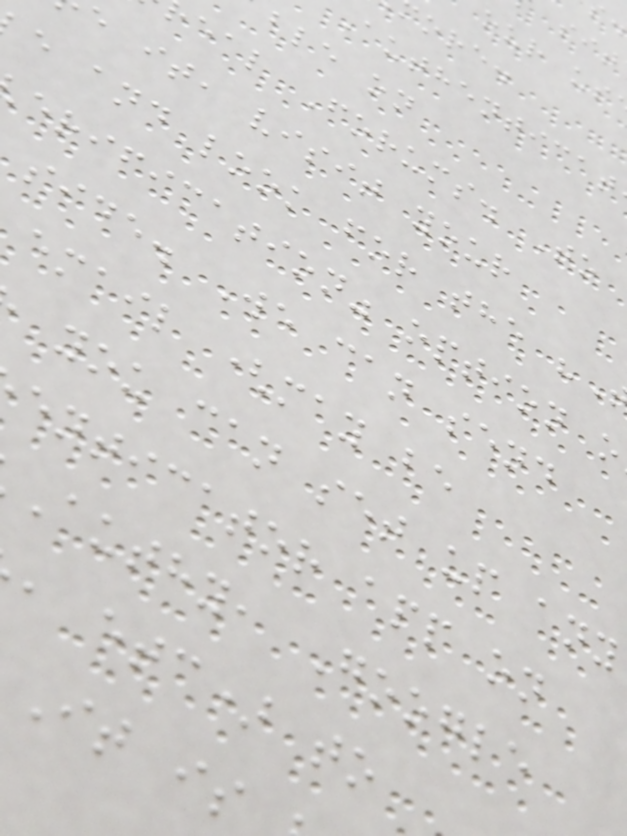Authenticat
ble on
eal Forums. To
e it, visit your
e and look for the
erification" option o
side. We can send
email (may be
you can set up any
enticator app on
Authy, Google
, etc) to
